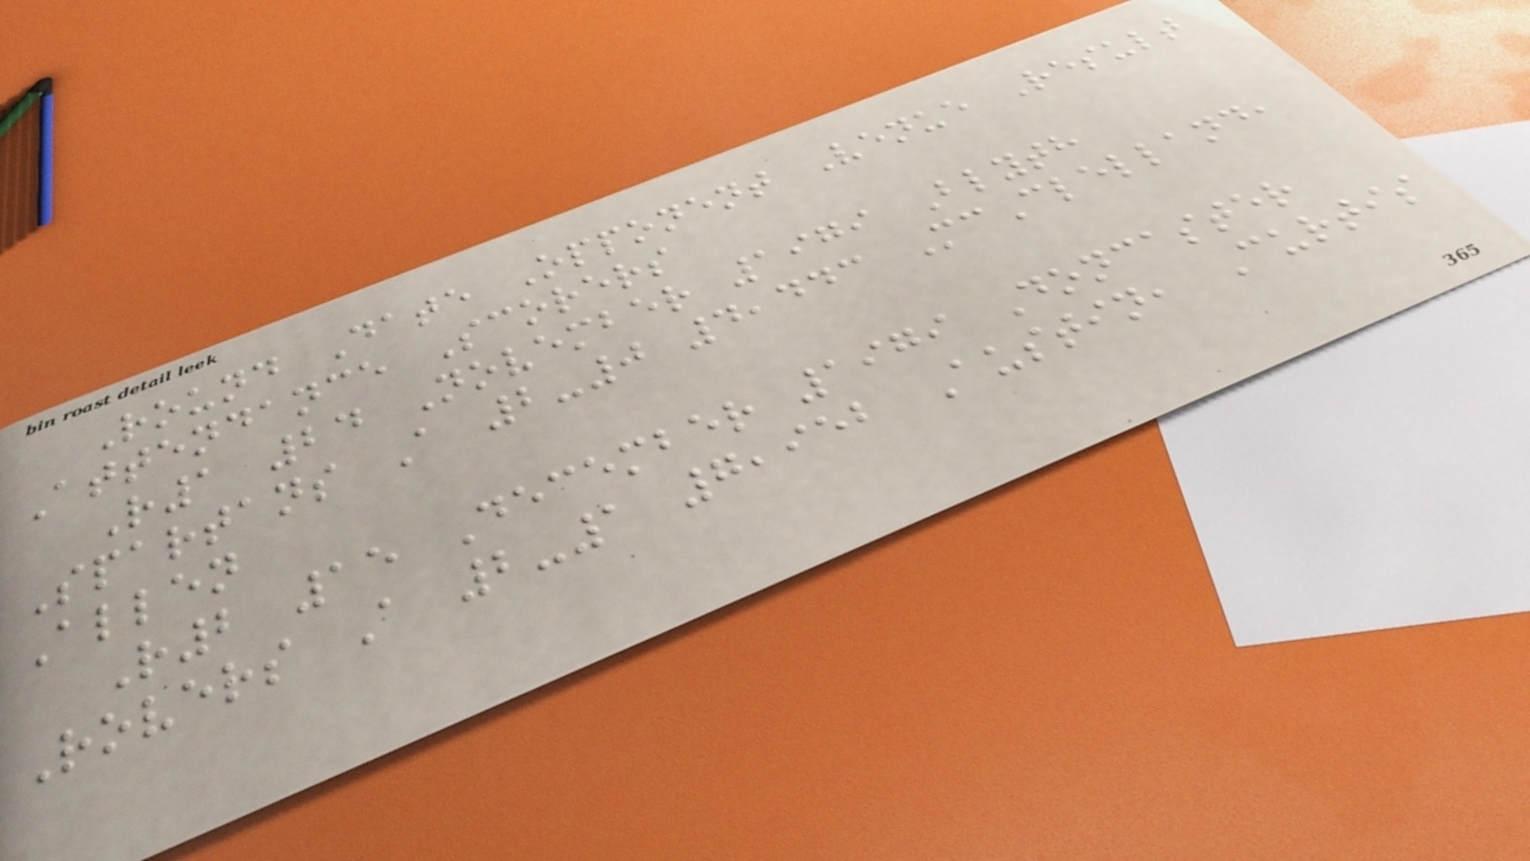Round Date Opponent Venue Result
Attendance Scorers
R1 24 November 1979 Blyth
Spartans A 2-0 4,443 McClelland,
Allen
R2 15 December 1979 Doncaster
Rovers A 2-1 7,952 Austin, Curtis
